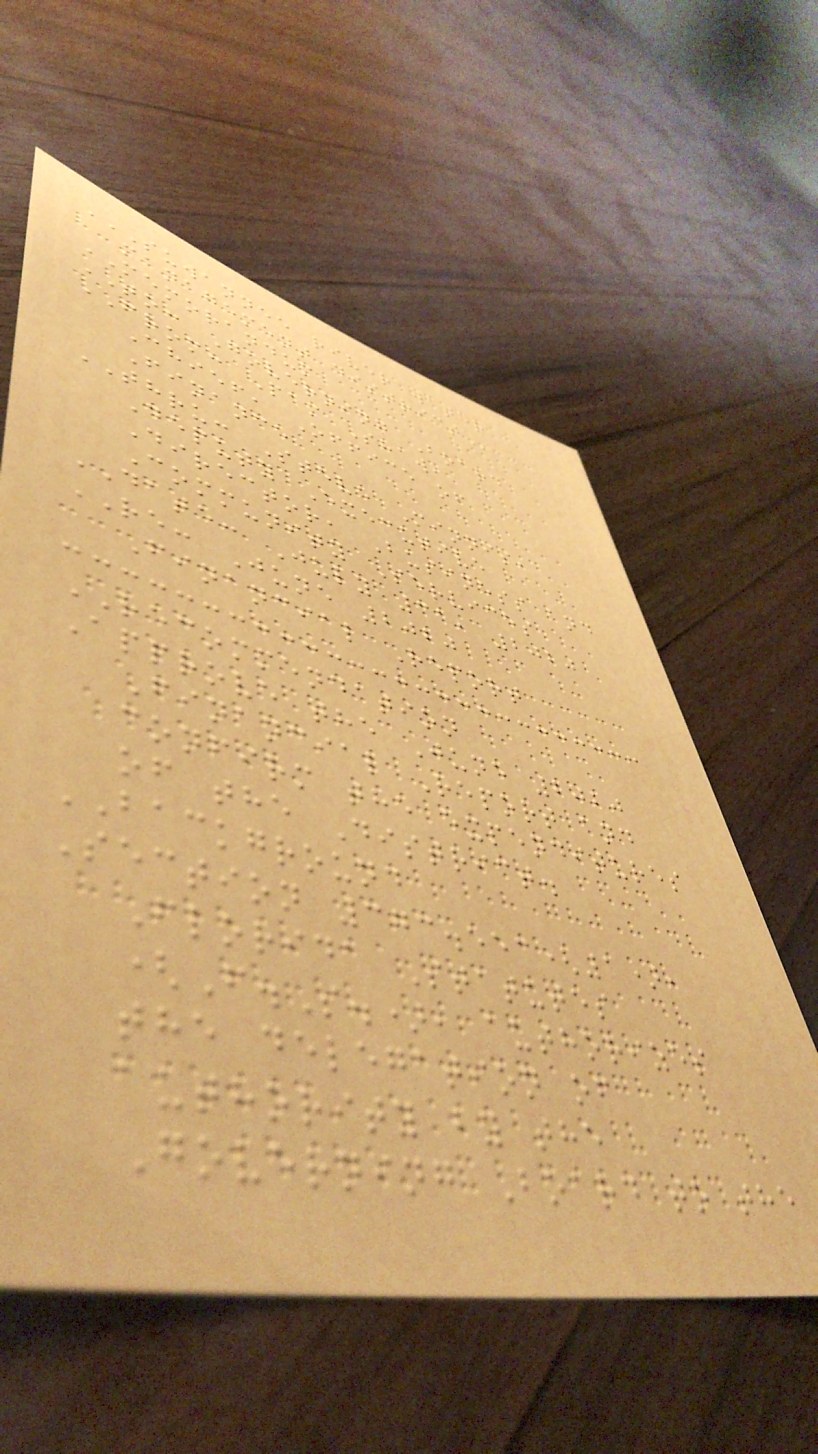SUWANNEE RIVER WATER
MANAGEMENT DISTRICT
MEMORANDUM
TO: Governing Board
FROM: Pam Shaw,
Chief, Office of
Finance
THRU: Steve Minnis,
Deputy Executive
Director, Business and
Community Services
DATE: July 31, 2020
RE: June 2020
Financial Report
RECOMMENDATION
Approve the June 2020
Financial Report and
confirm the expenditures
of the District.
BACKGROUND
Section 373.553(1),
Florida Statutes
(F.S.), authorizes
the delegation of
authority by the
Governing Board to the
